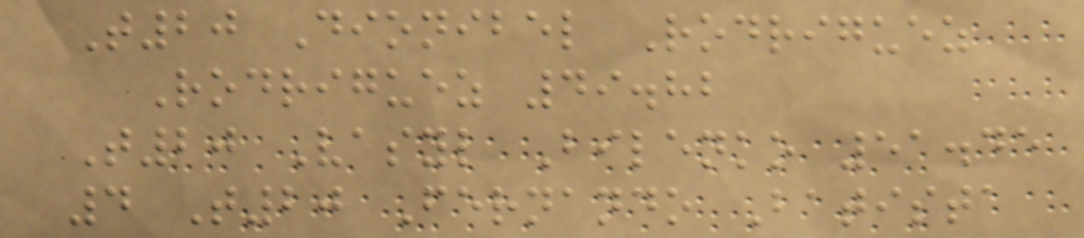T20 Dionibel Rodriguez
Rodriguez 49.82
T20 Vasyl Bilenko 51.45
4 T20 Fernando Batista
